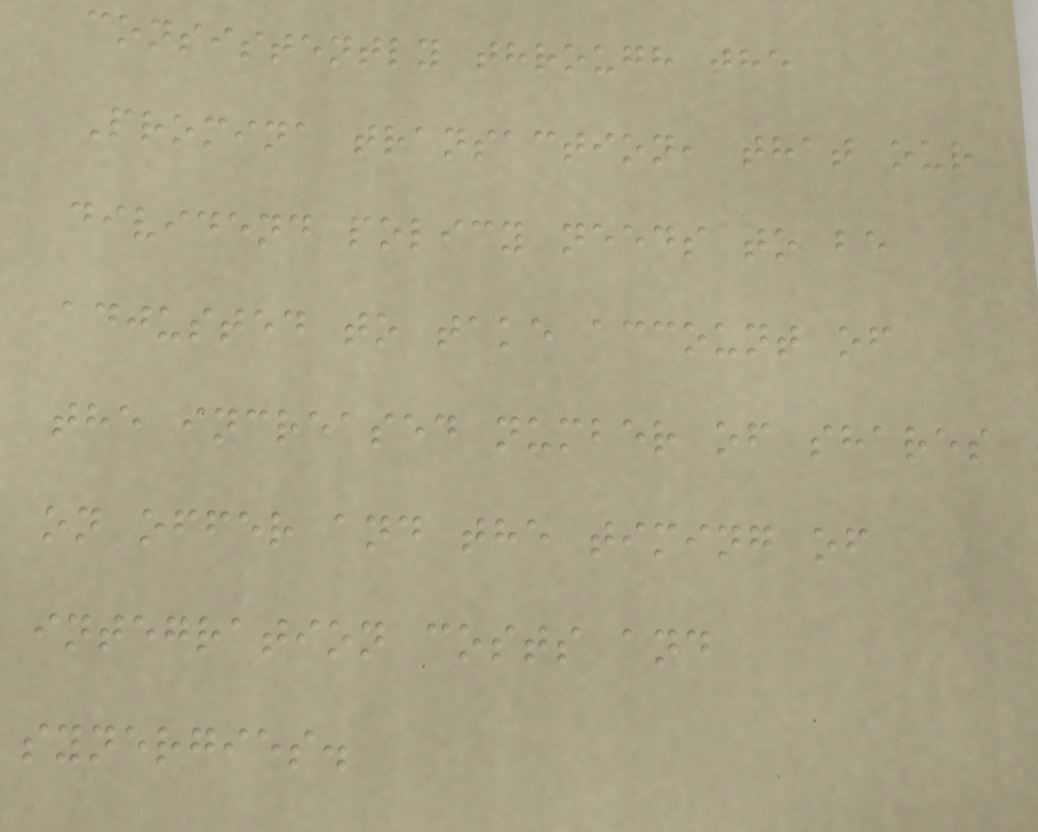consistently through the
Promina transaction, that our
dividend policy needs to be
adjusted to take account of
the increased number of shares
on offer and the timing of
integration costs and
synergies.
